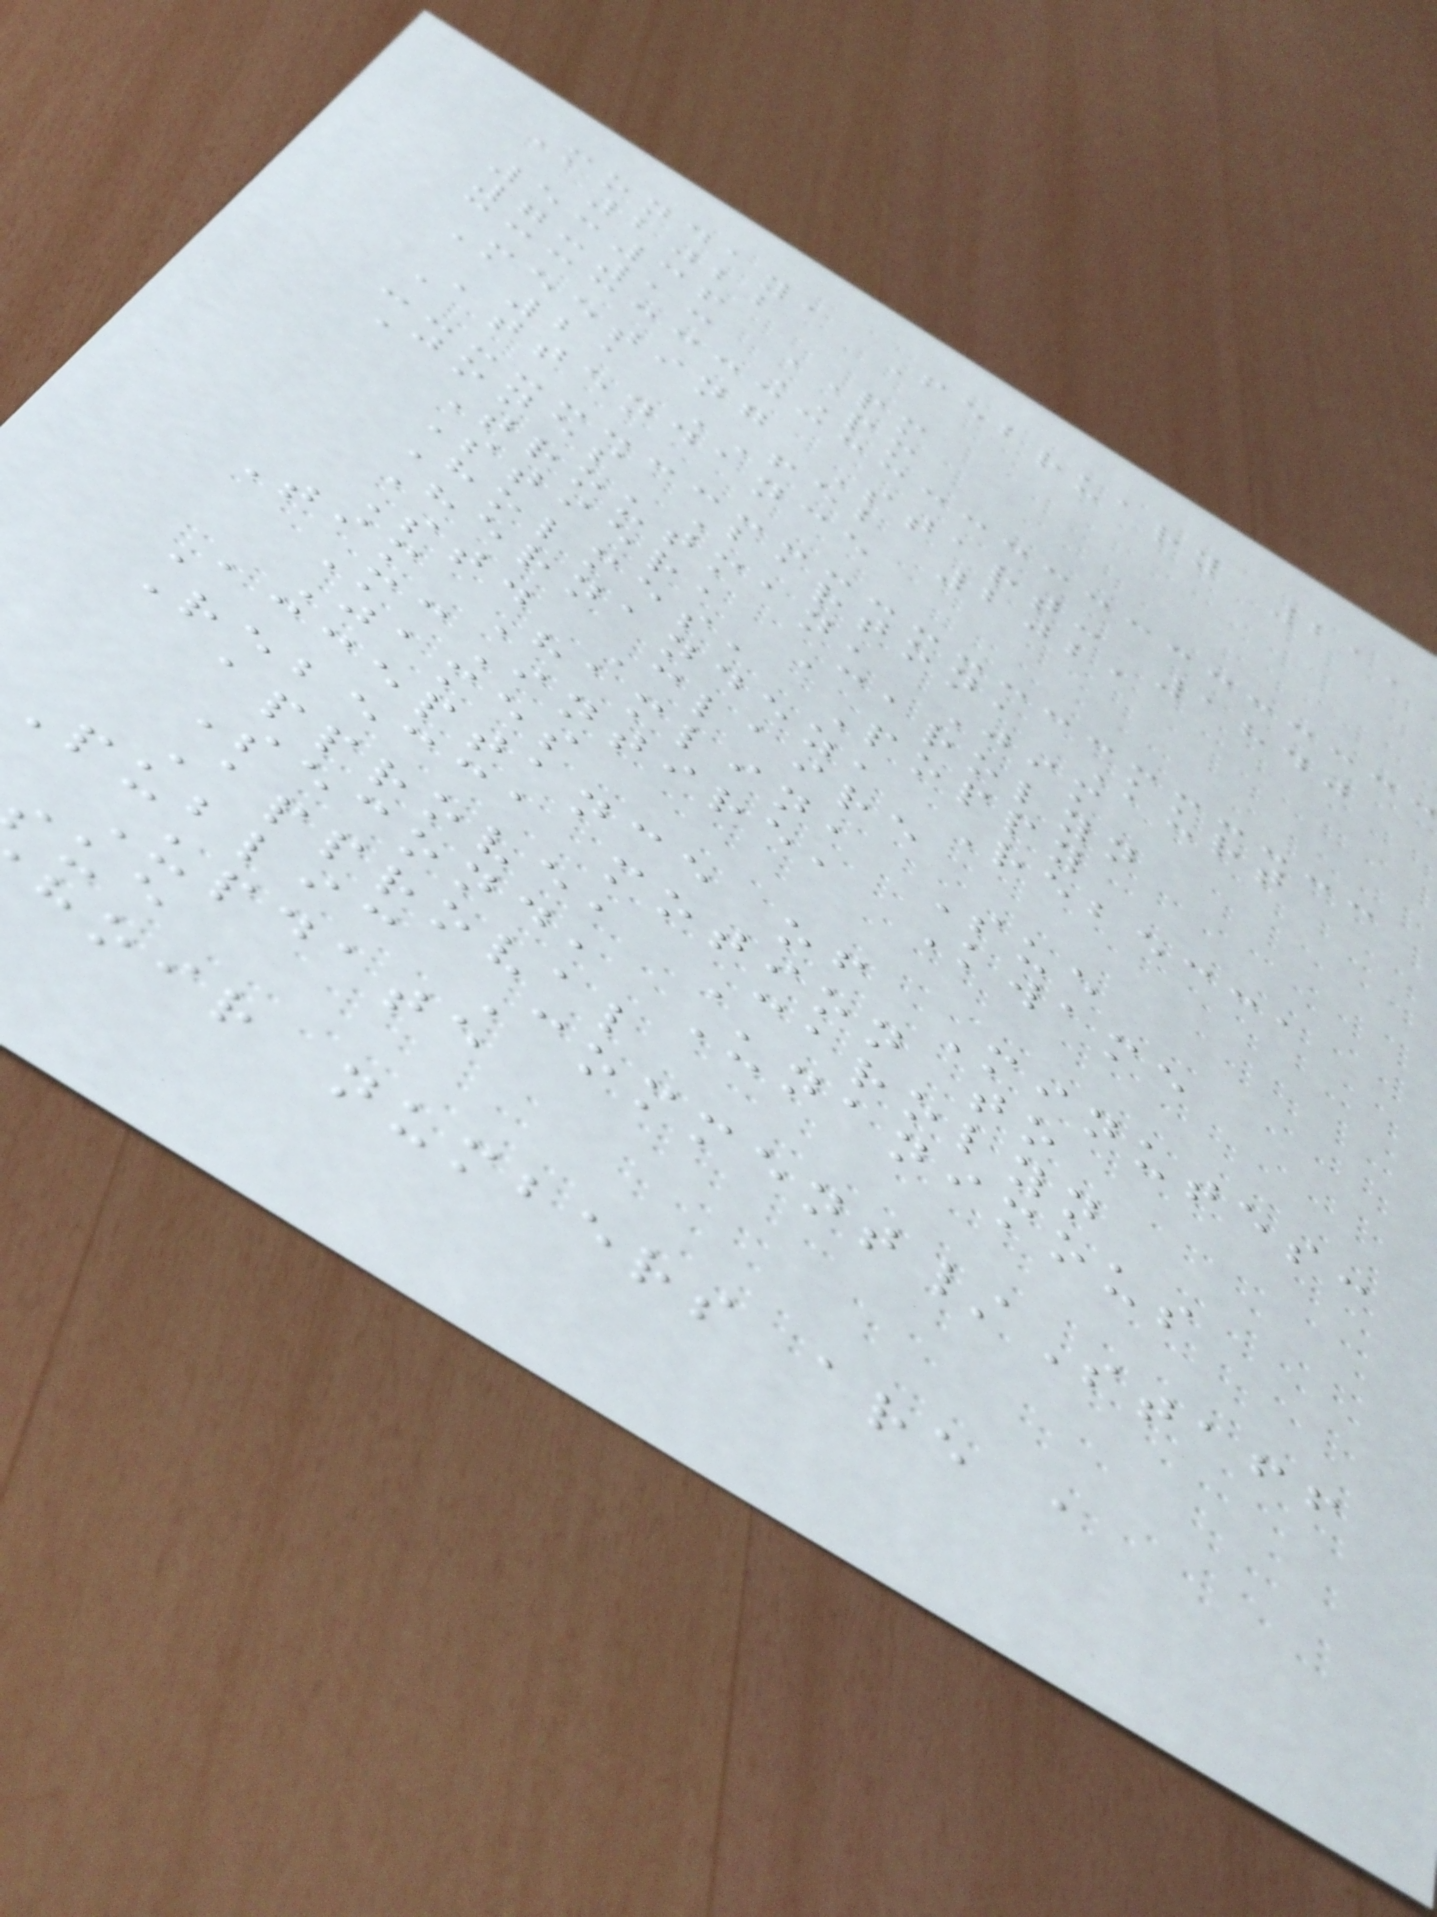Monday, February 21,
2022
5:36 PM
7:13 PM
Meeting Start: 1840
21 FEB 2021
Attendance
Jones Barton, Kurt
Troutman, Jim
Stier, Carolyn
Holmes, Poppy
Hernandez, Rebecca
St. Claire
Tim Hamlin, Sue
McIntire, Kwame
James
Acceptance of Minutes:
Rebecca motion to
approve, Carolyn
Second, Unanimous
Approval
Public Comment/Staff
Update
hoir numbers are a
